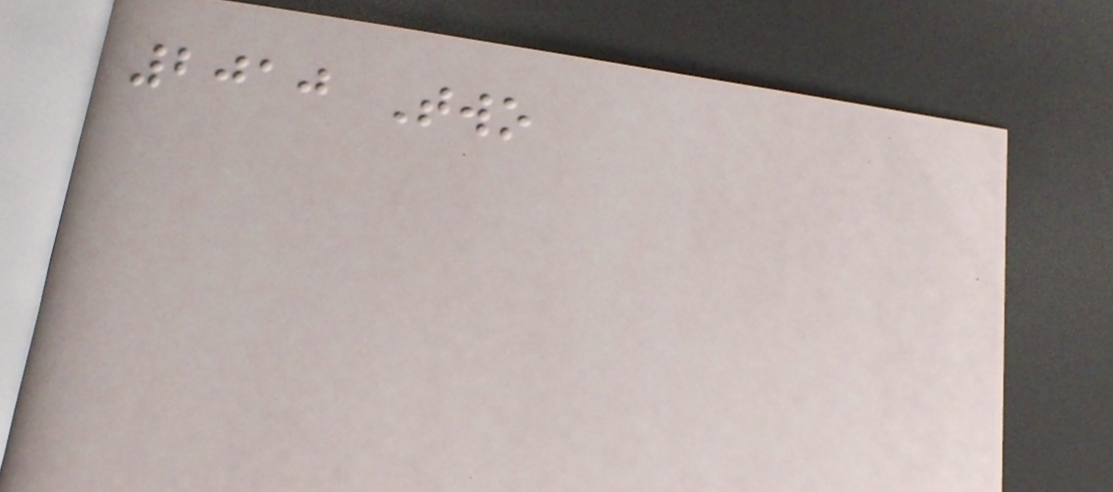2010 Two
